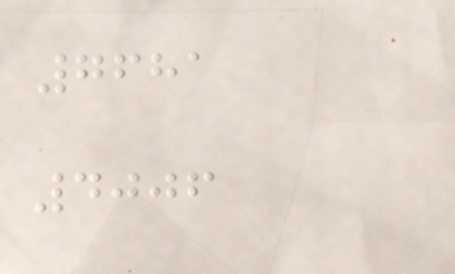7681
4006
